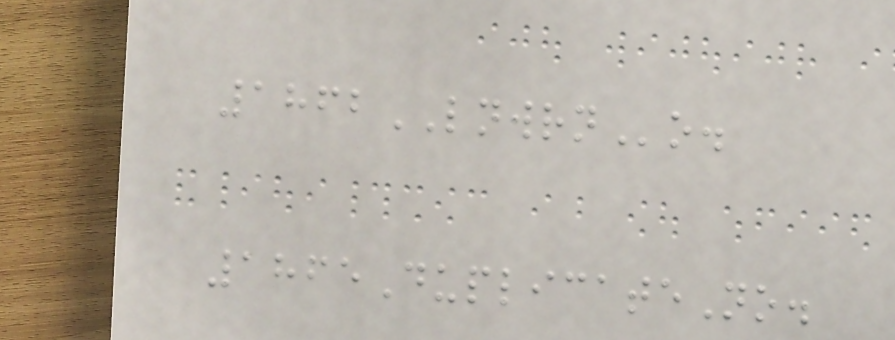1862LNWRNo.
1865DuplicateNo.
